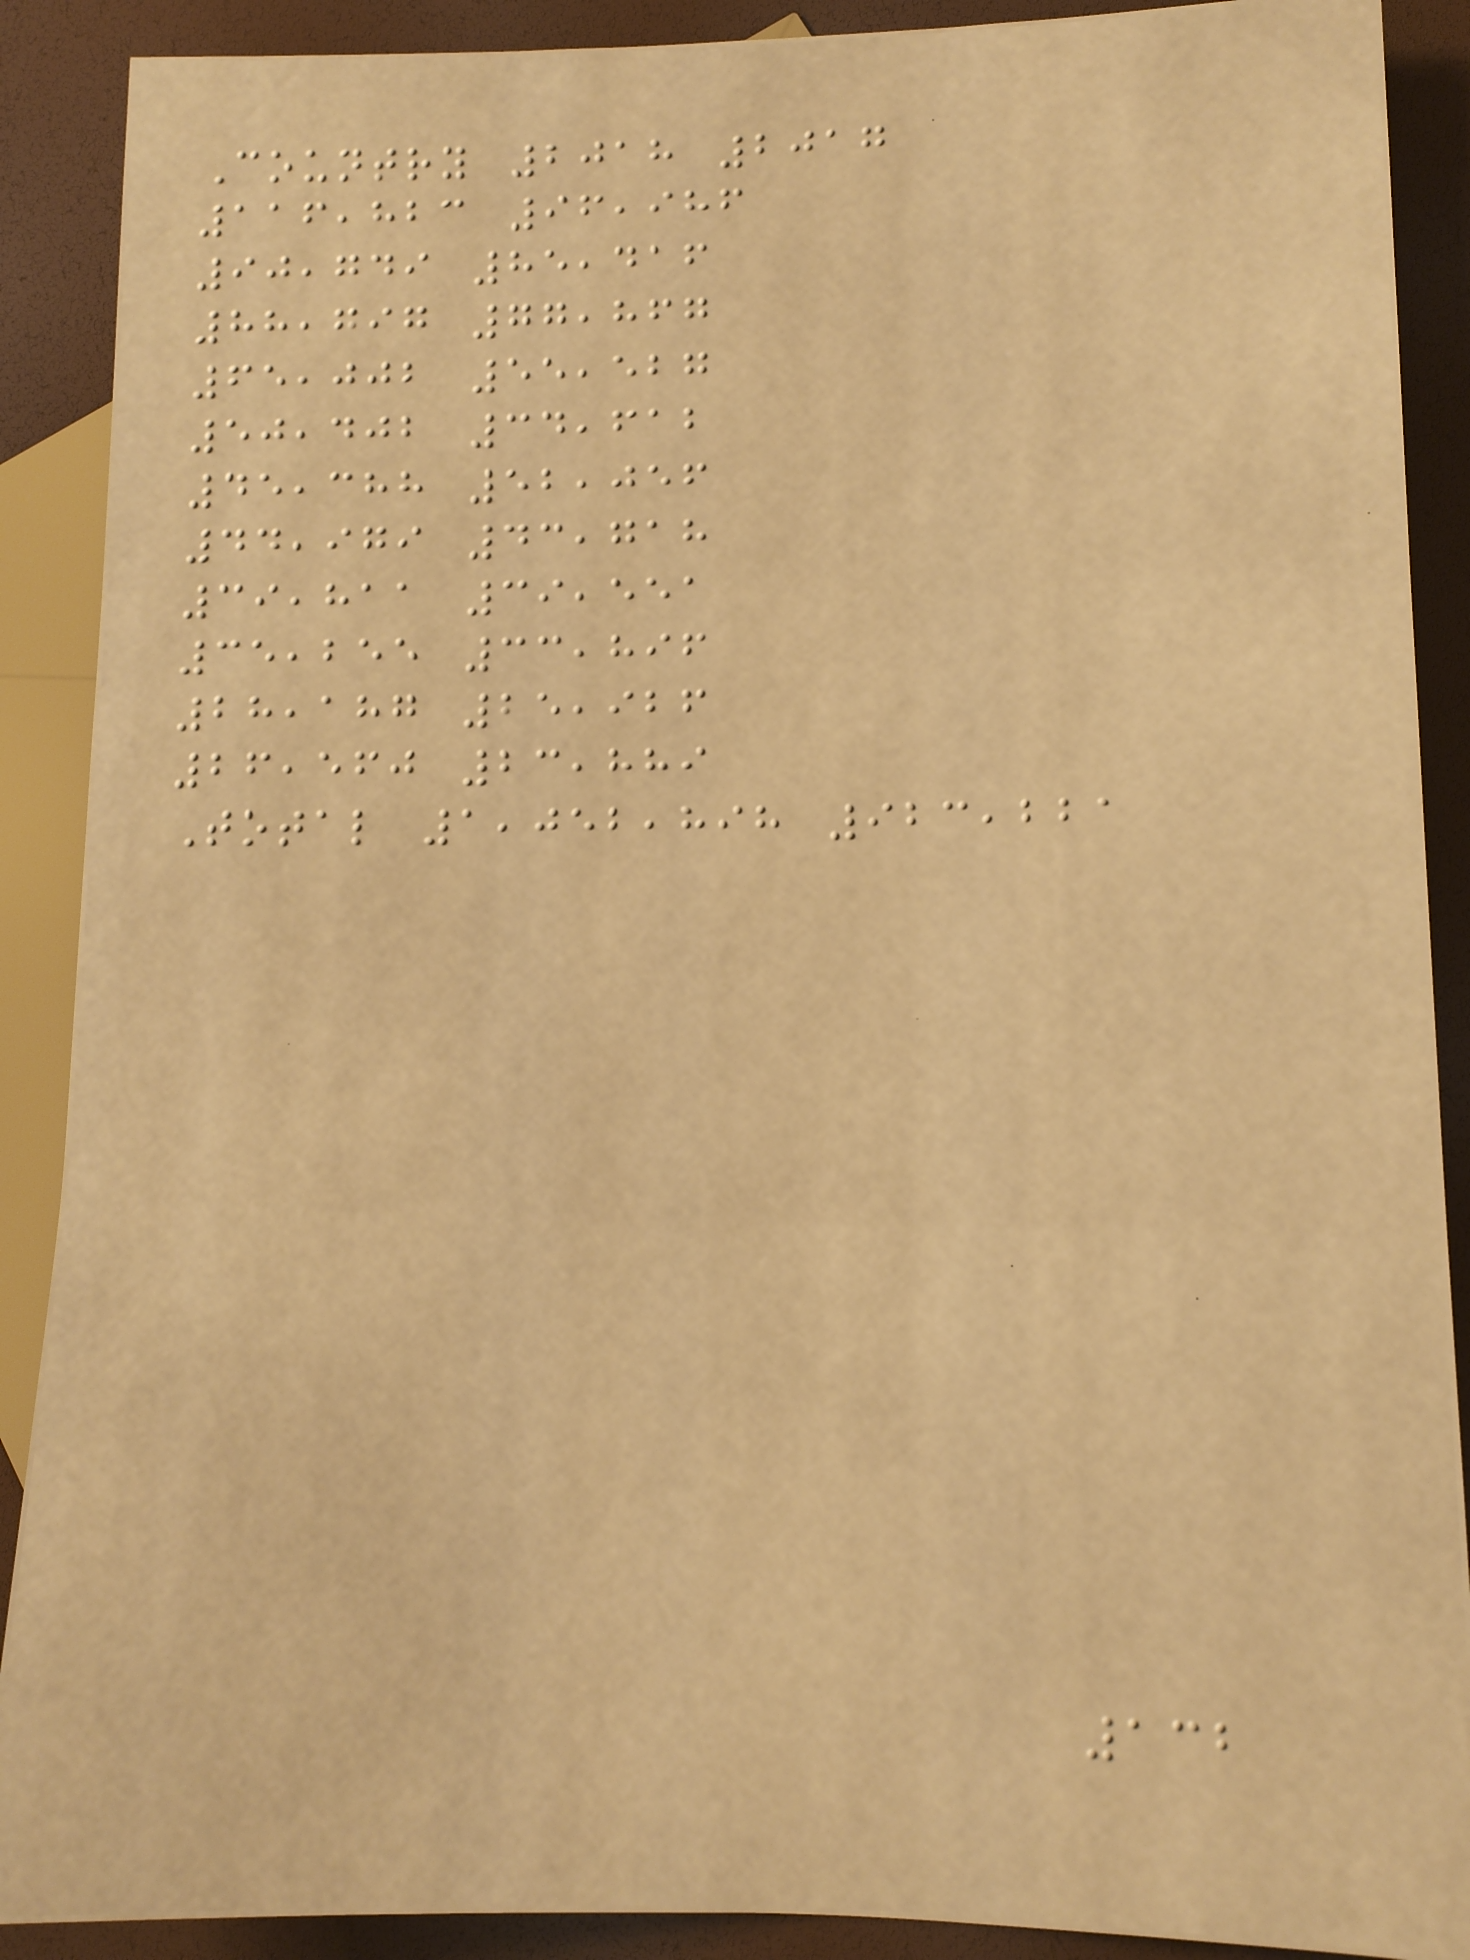Country 2018 2017
116,823 96,986
90,749 85,416
88,797 77,867
65,002 55,527
50,402 34,612
45,388 52,056
44,979 43,718
39,811 39,551
35,255 33,896
28,187 25,926
26,560 23,889
Total 1,052,898 923,221
132
